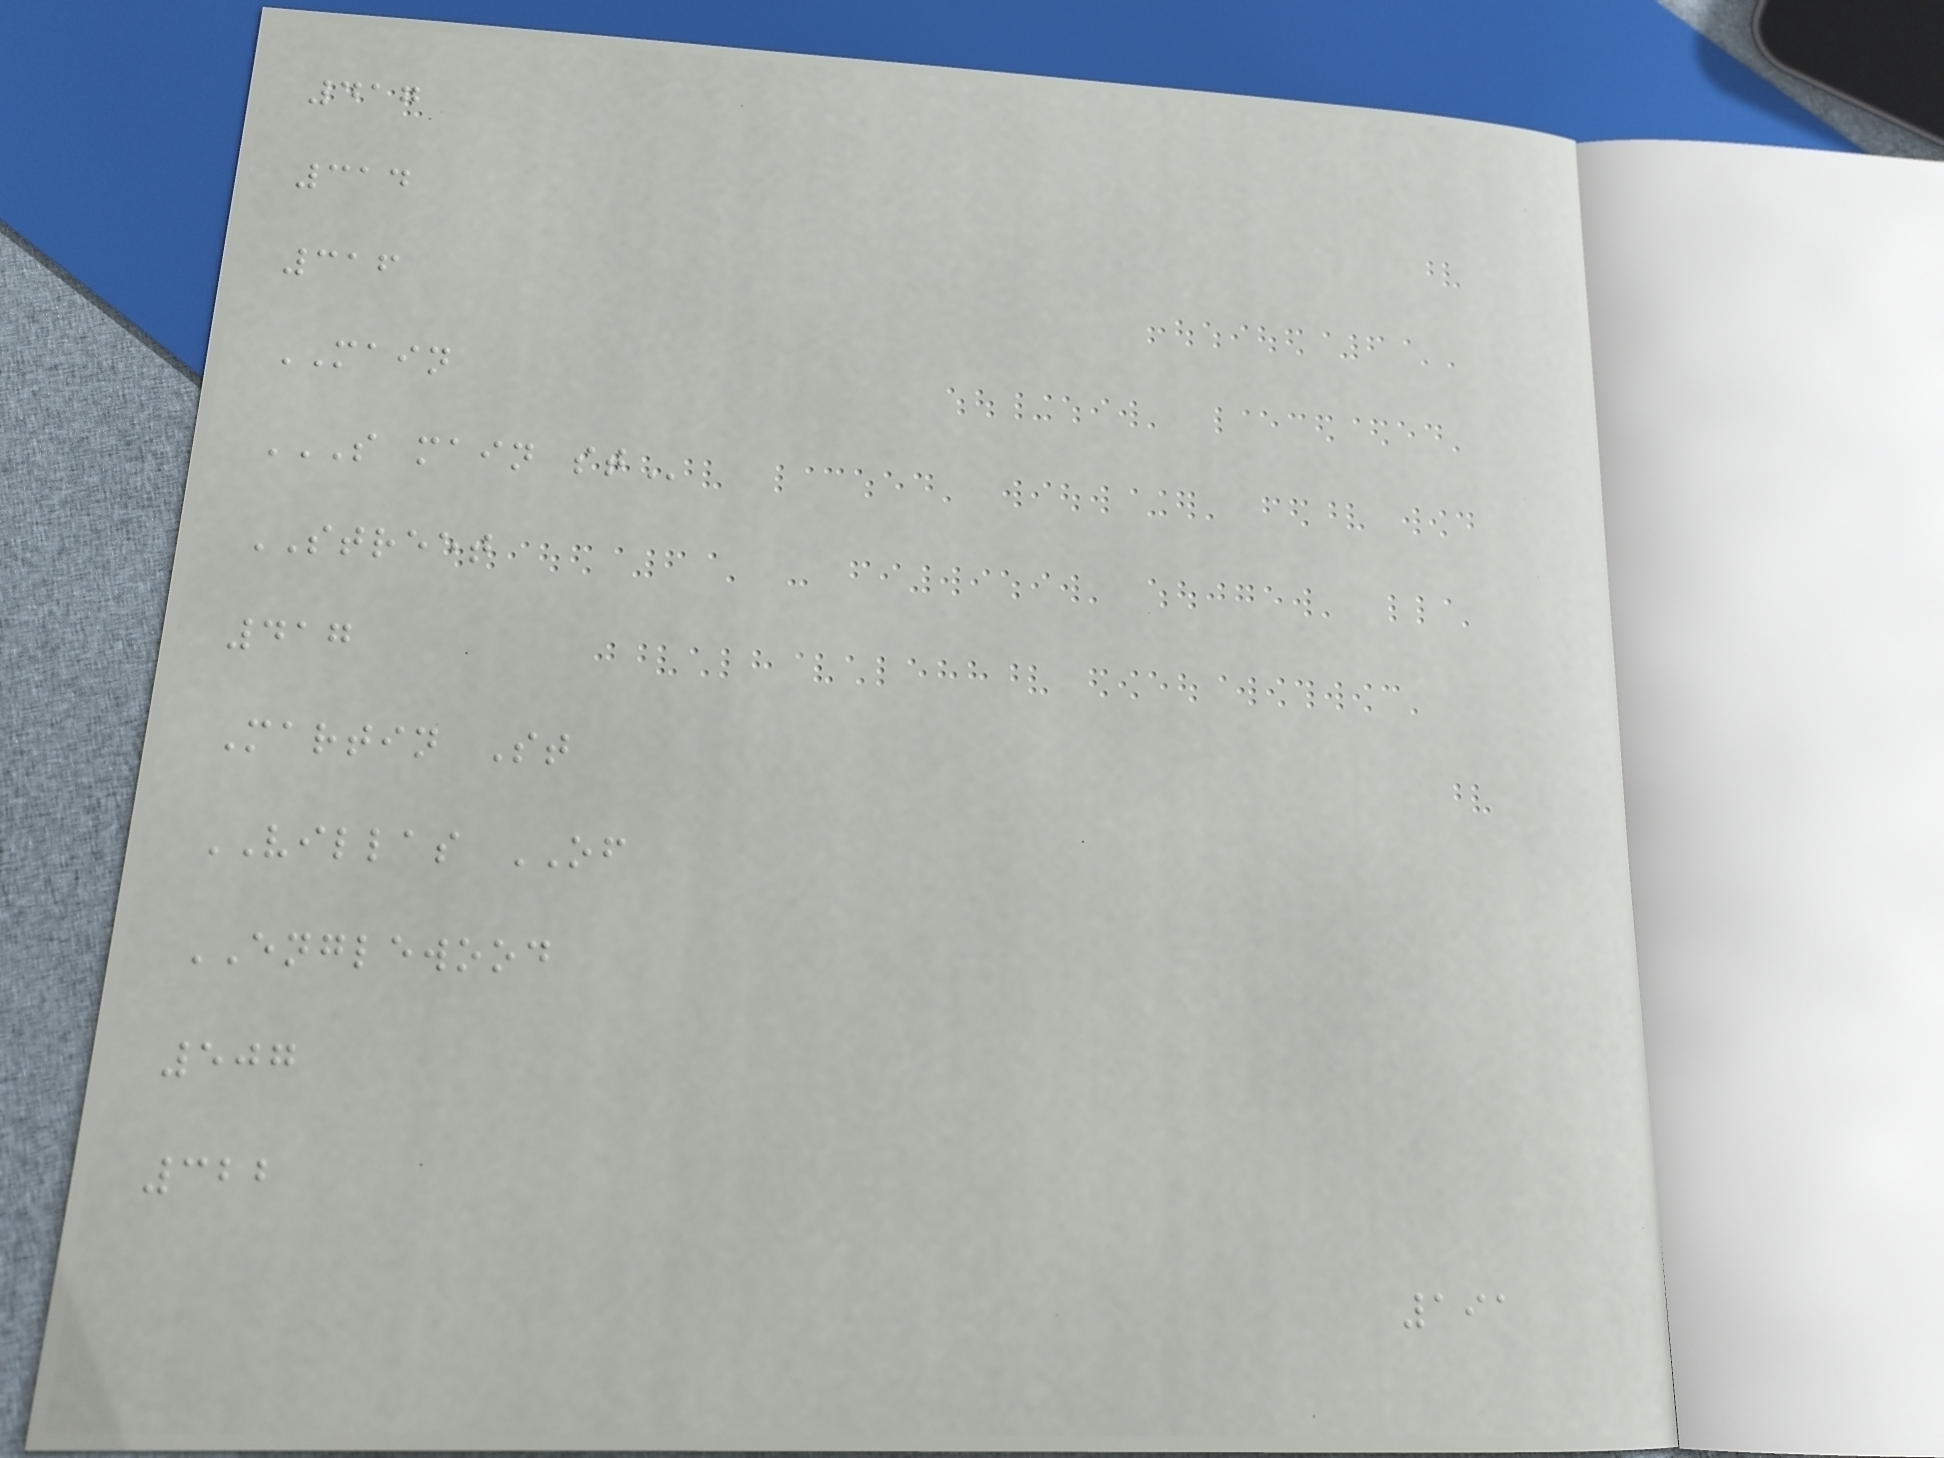417
314
316
MAIN
S MAIN ST
STREET
417
Martin St
VILLAS OF
ENGLEWOOD
507
322
191
